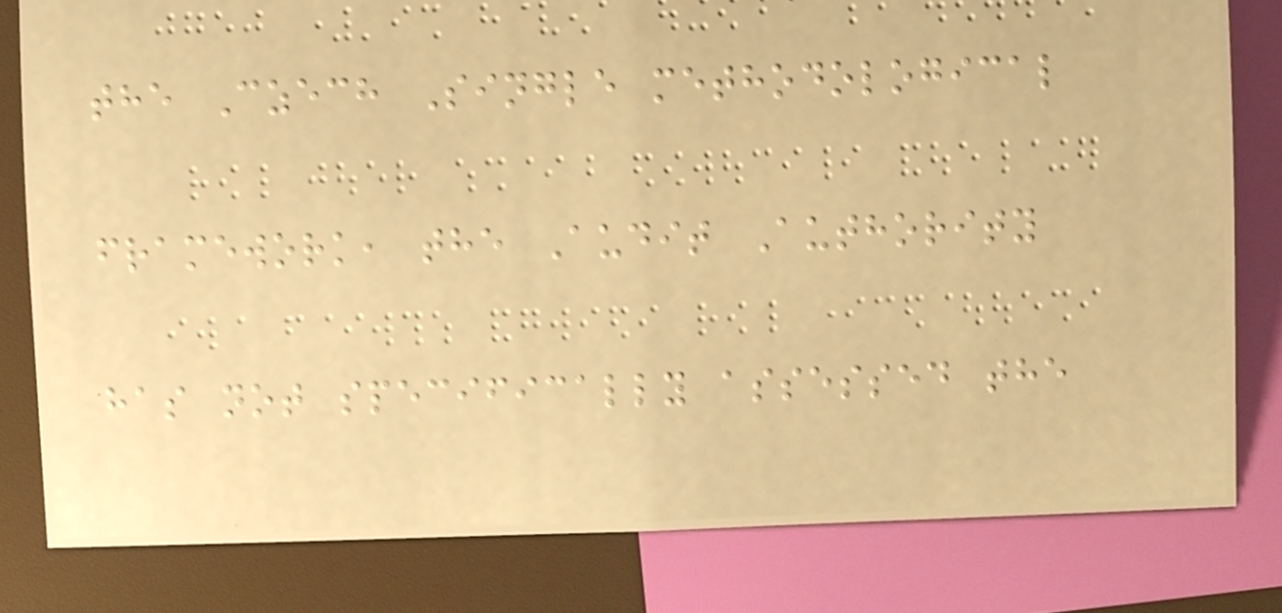the Czech Single methodological
framework, the Audit Authority
has not specifically assessed the
